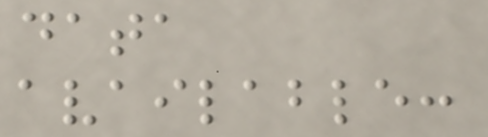data
available:
